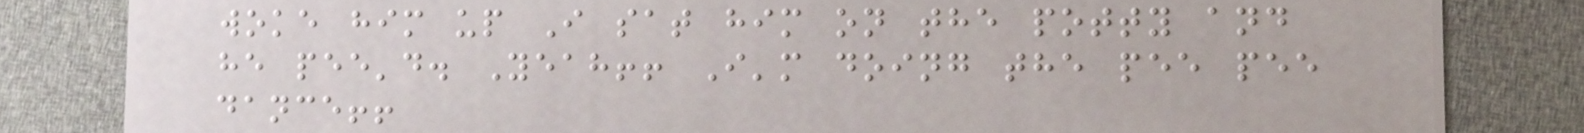woke him up I sat him on the potty and
he pee'd. Yeah!! I'm doing the pee pee
dance!!
